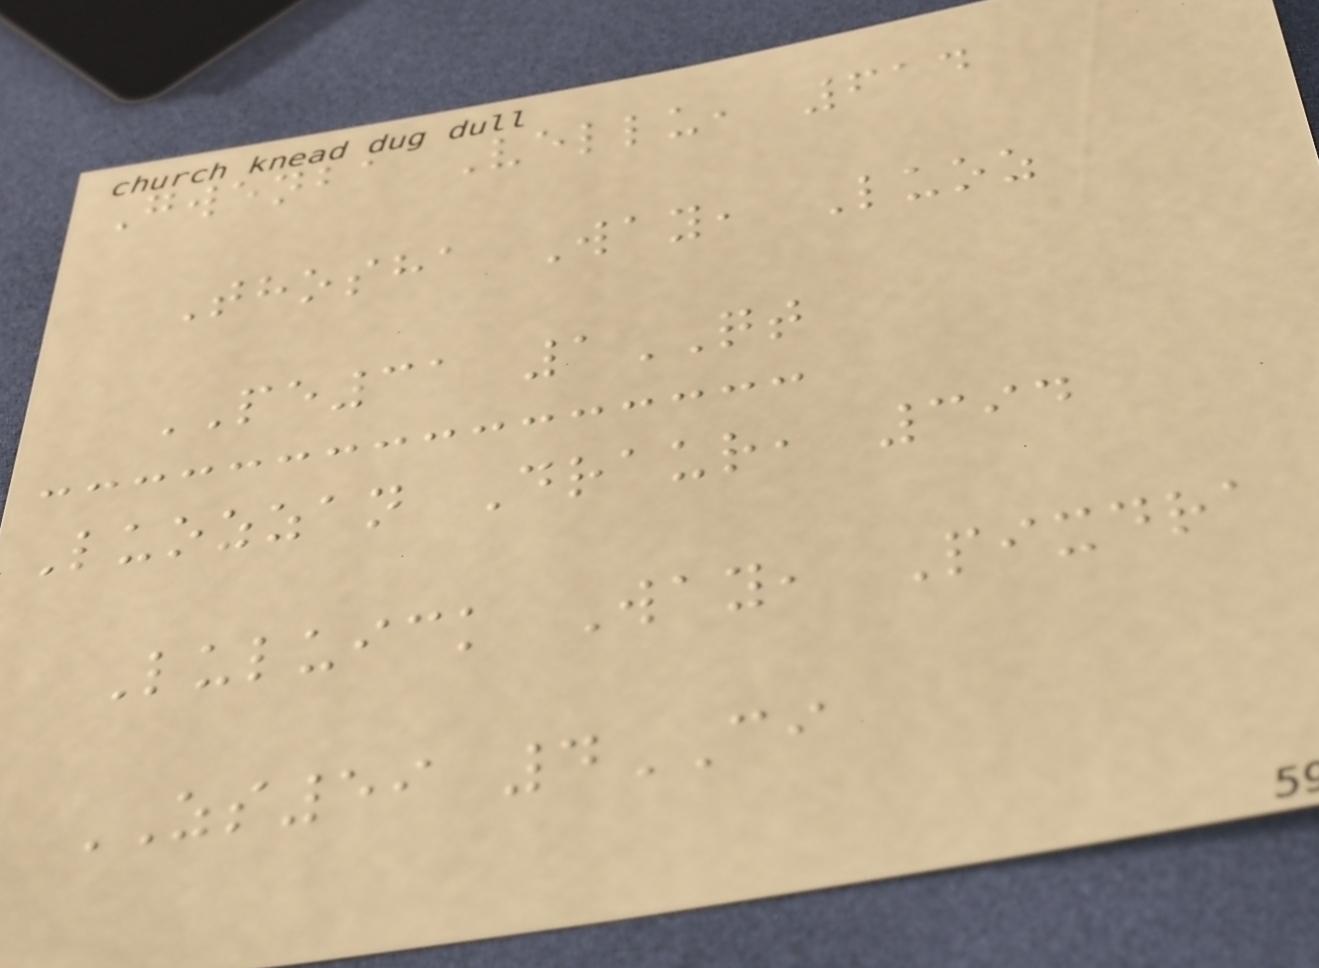Gwenba Vellu, 614
Thosha Way, Luoz
PE31 1QT
Luozzan Draur, 394
Luluick Way, Pixdra
ZS59 4CI
